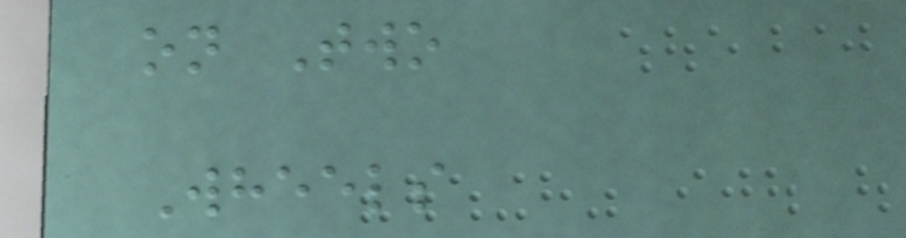on Two
Wheels
